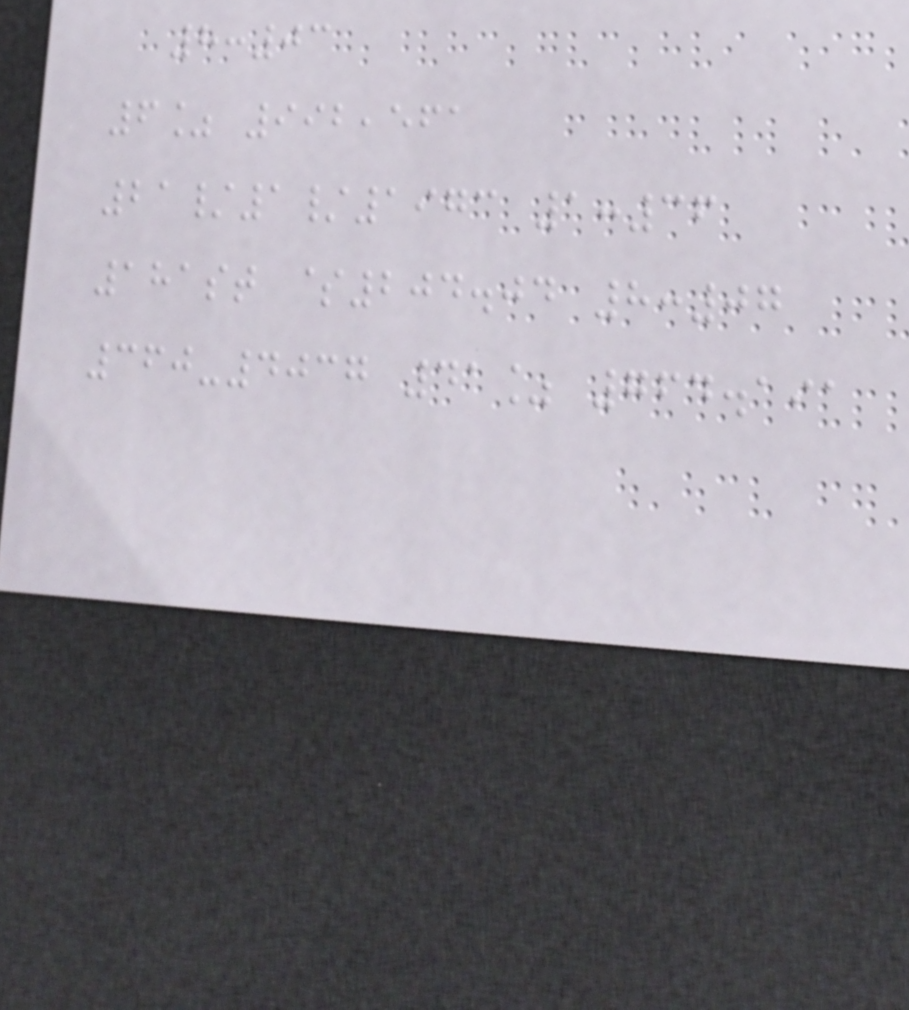8:03
6% 992,561
21/1/1973 1:36
181st $204.04 8:07
360-4037 41% 764.191
